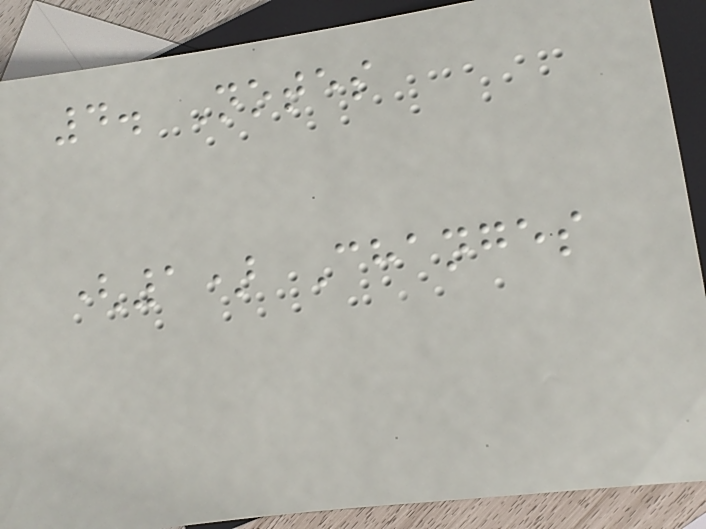4. Notes
(1) Changes
